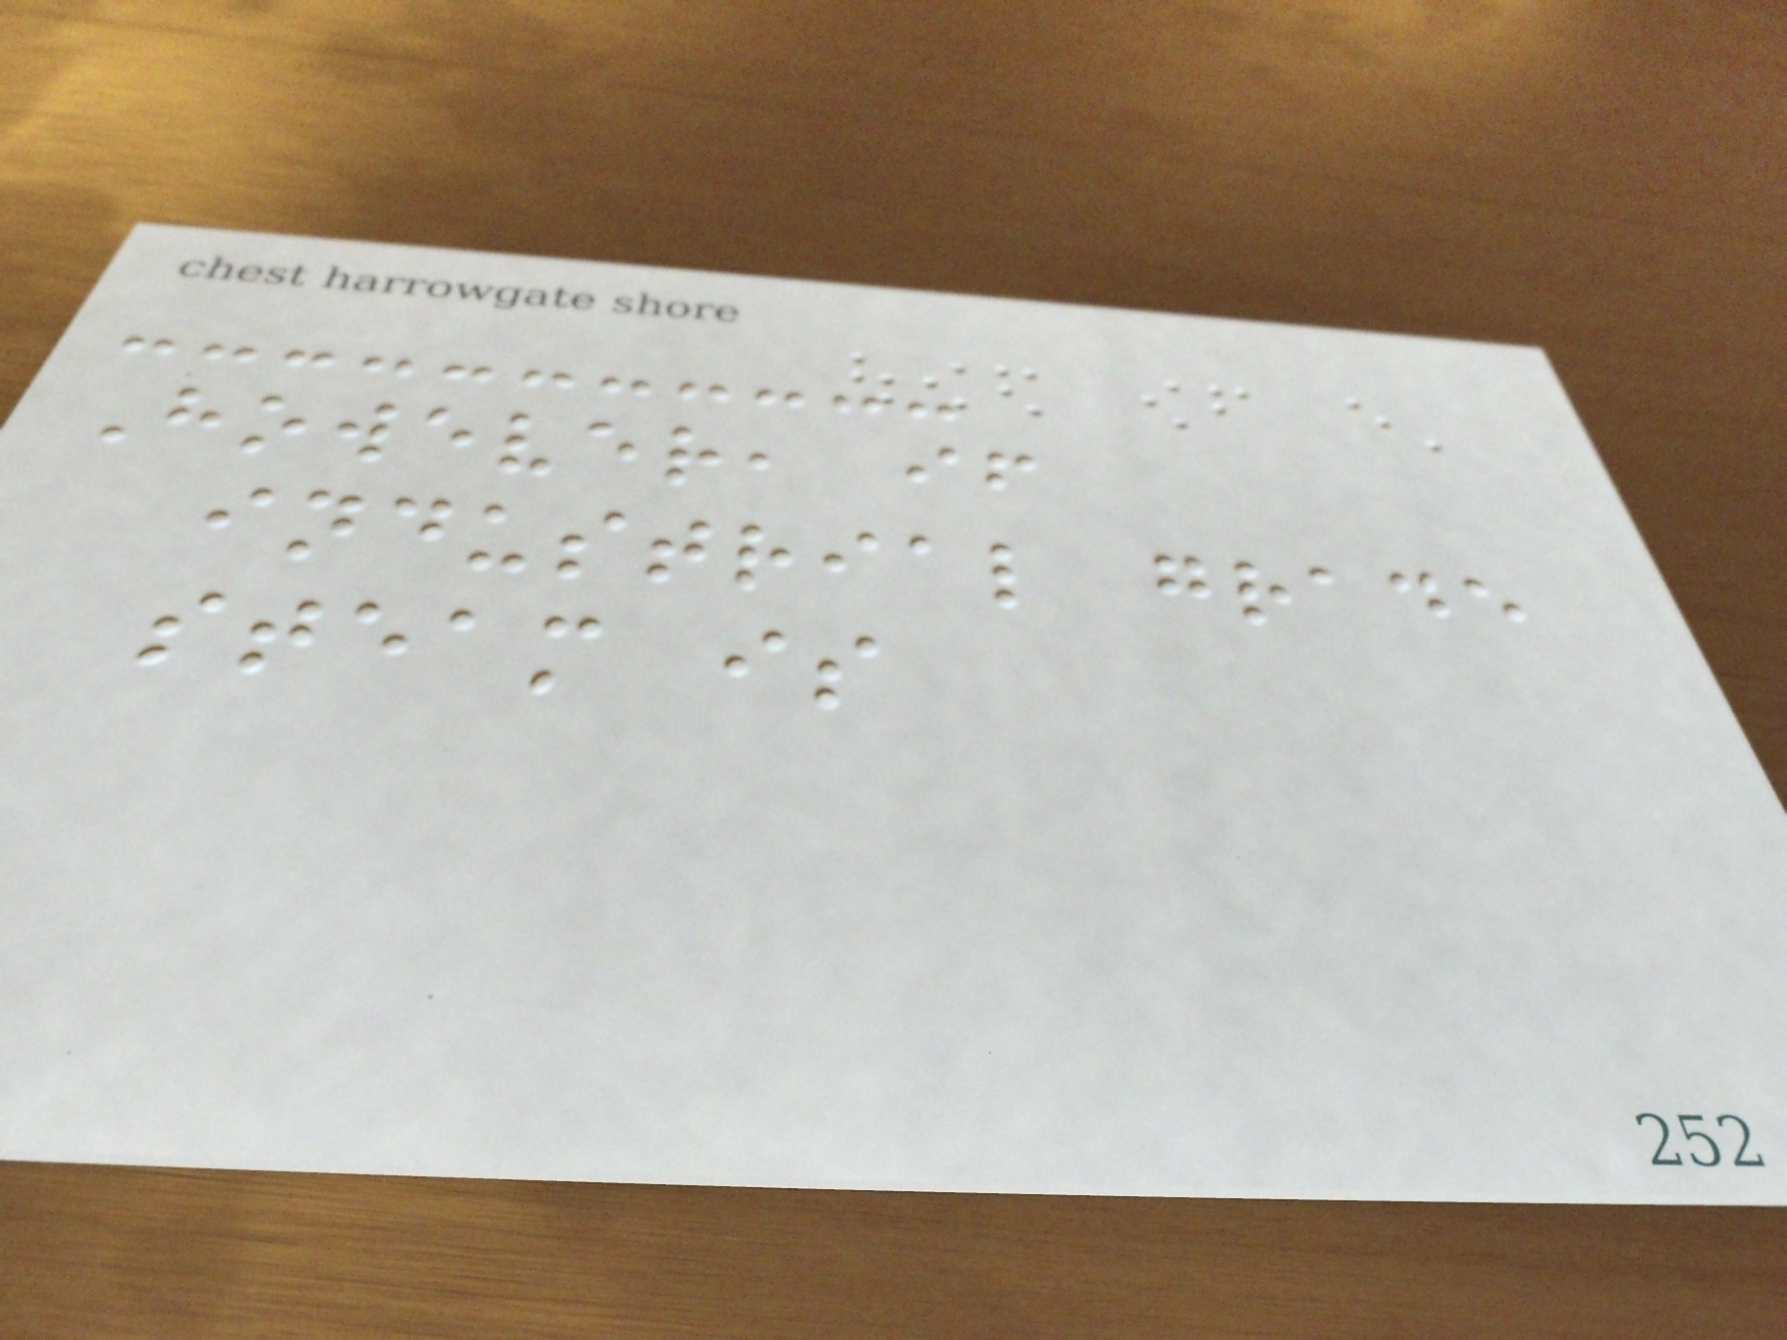However, if
industrial grade
steam is
